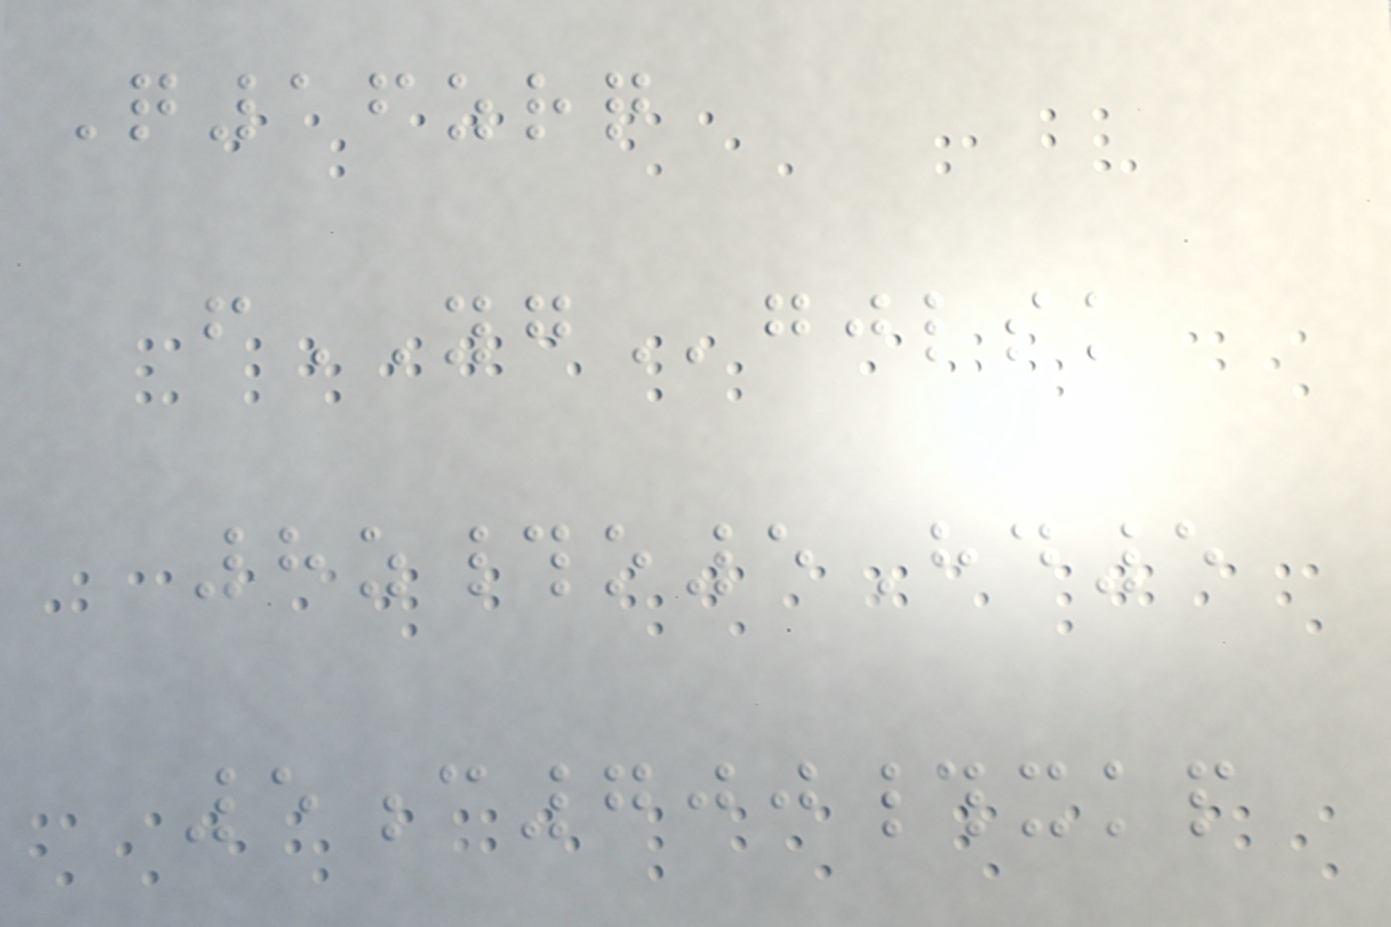Q16zrq
fYGgjlsk
8z#o5Hd5
5c700#xkp
